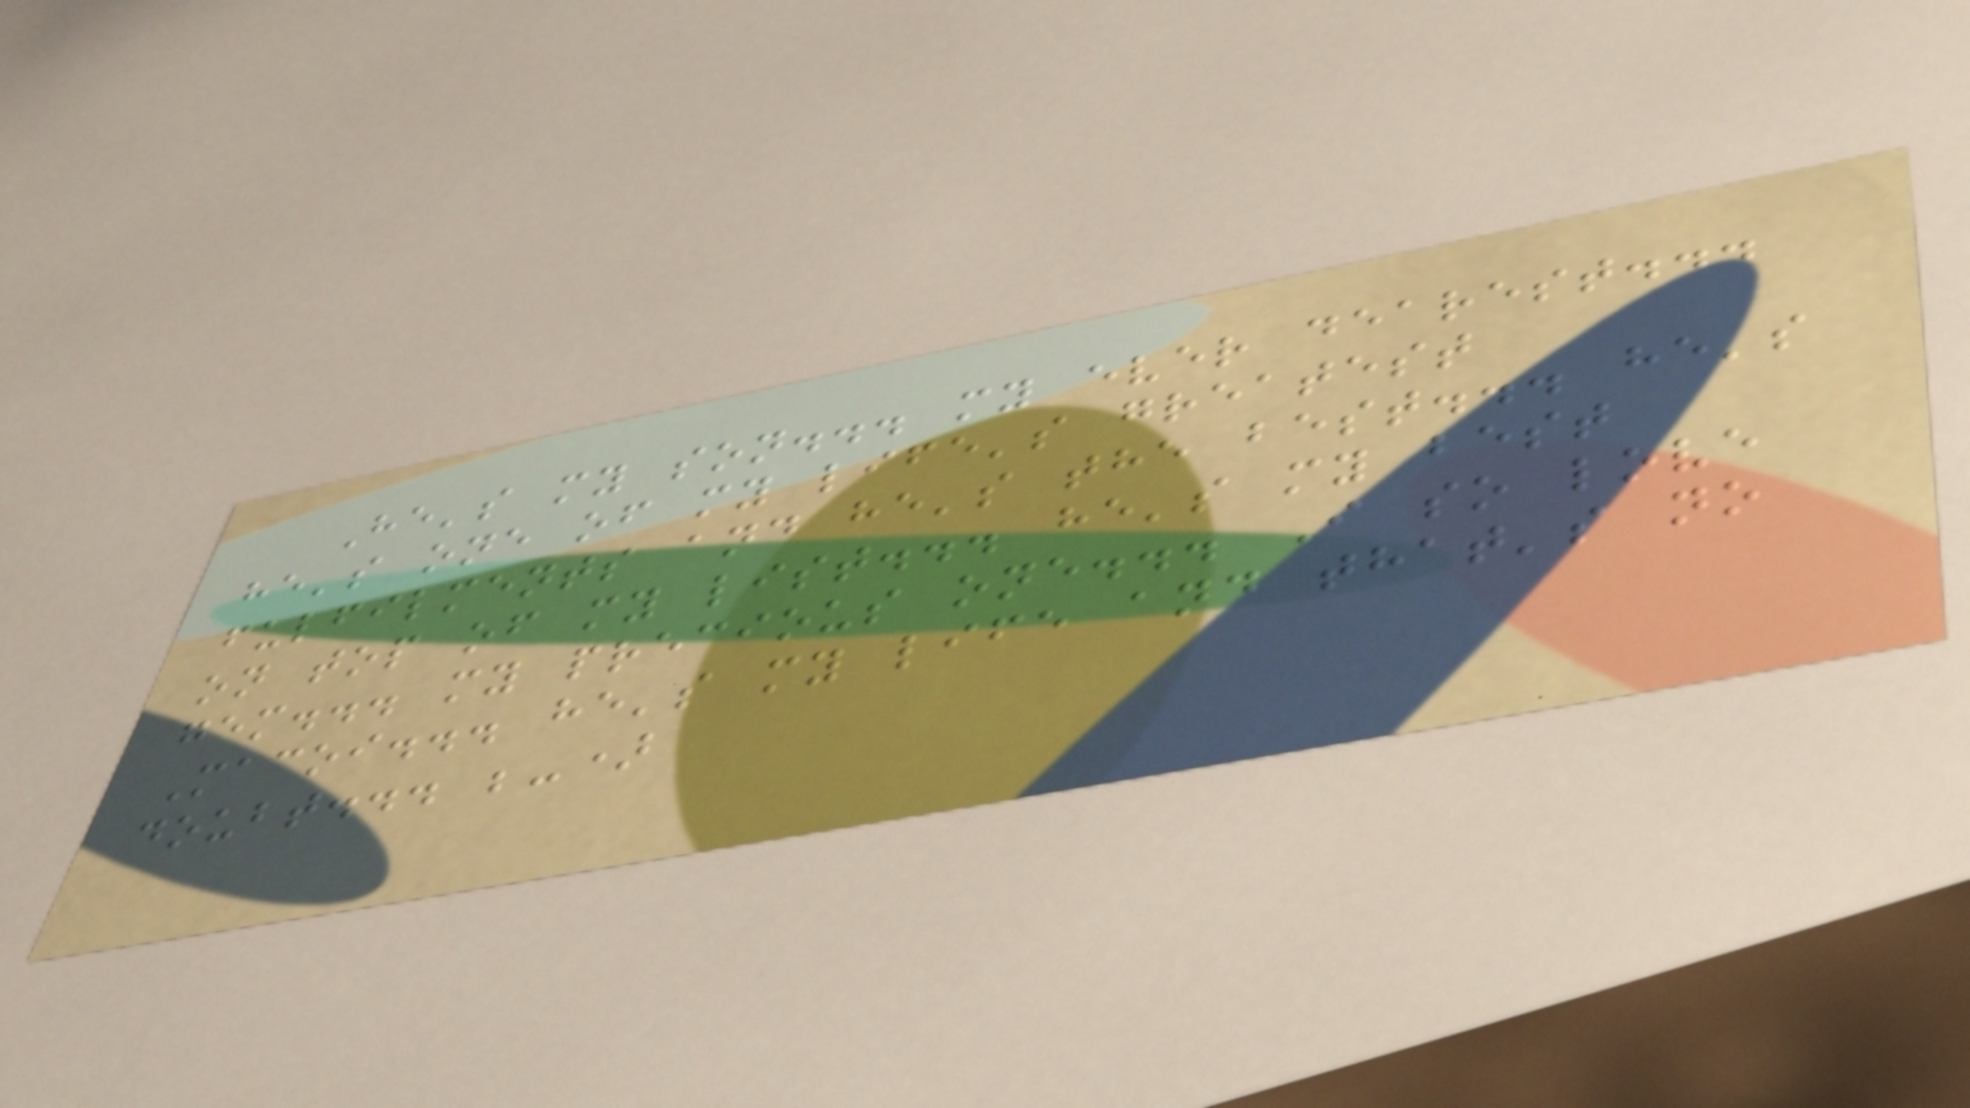He's my son... my ever dearest...
he's one of my life's greatest
fulfilments and he's the best... he's
on top of my list... he's my best
gem... my precious one... I so love
Macoi... he's my life and that's no
doubt... ;-)
